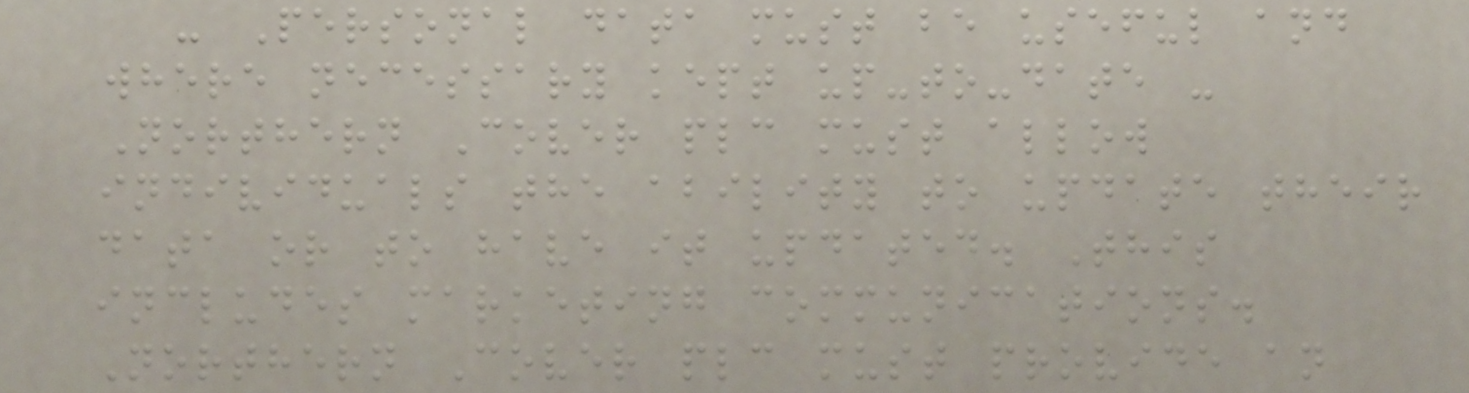- Personal data must be useful and
where necessary kept up-to-date -
Northern Cover plc must allow
individuals the ability to update their
data or to have it updated. This
includes marketing communications.
Northern Cover plc must provide an
